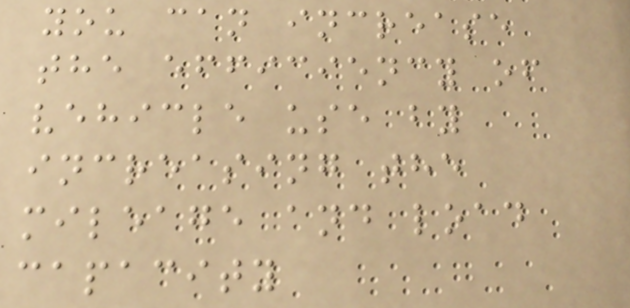you can increase
the efficiency of
vehicle use by
increasing the
mileage and load
capacity
